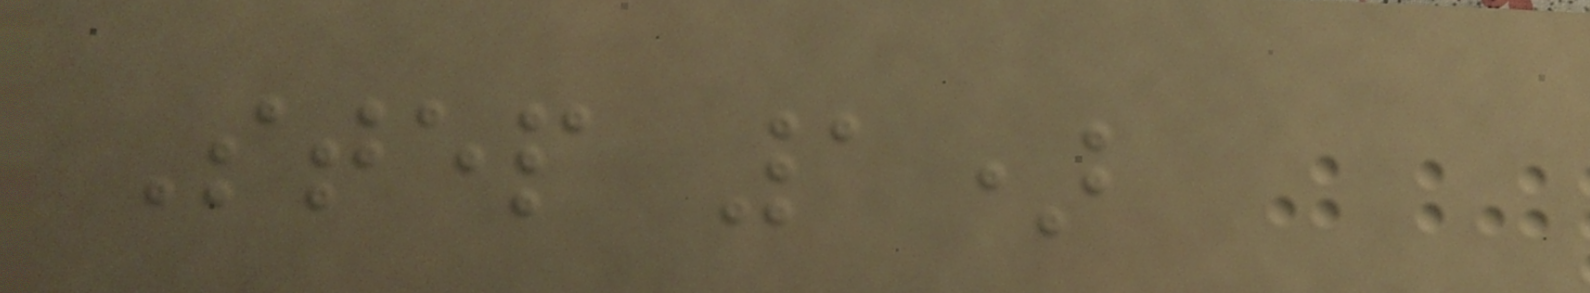Step 1)
